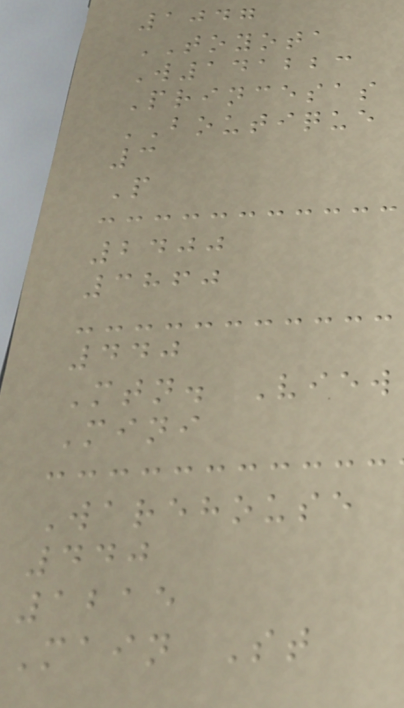1047
TOYOTA
W141223
Princesas
BOUTIQUE
3
P
2400
3860
440
Mtn. View
Mini
Warehouse
440
1215
Main St
